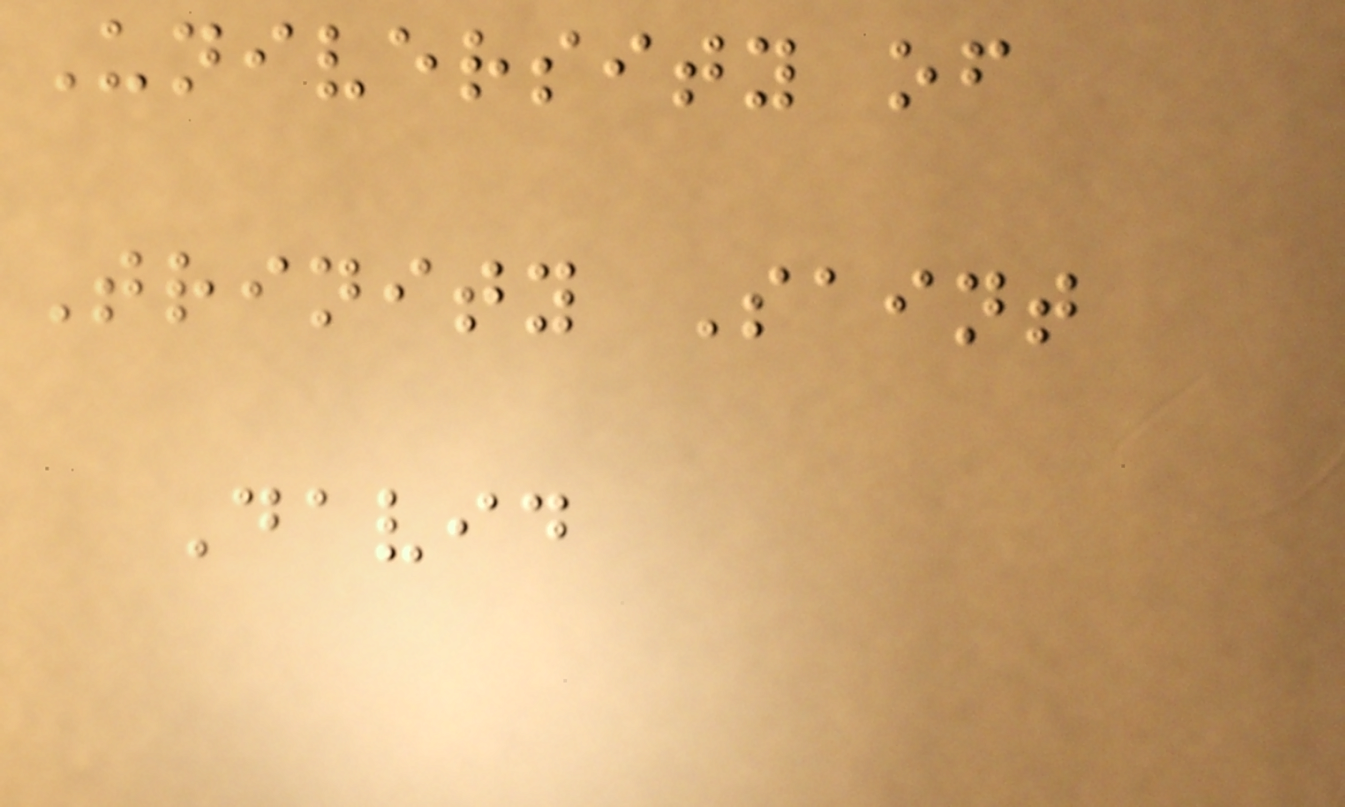University of
Trinity Saint
David
